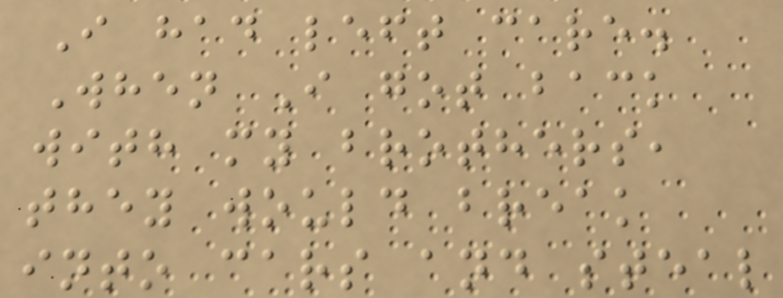I had left care.
When I got back
with my brothers,
they would break
into cars and steal
